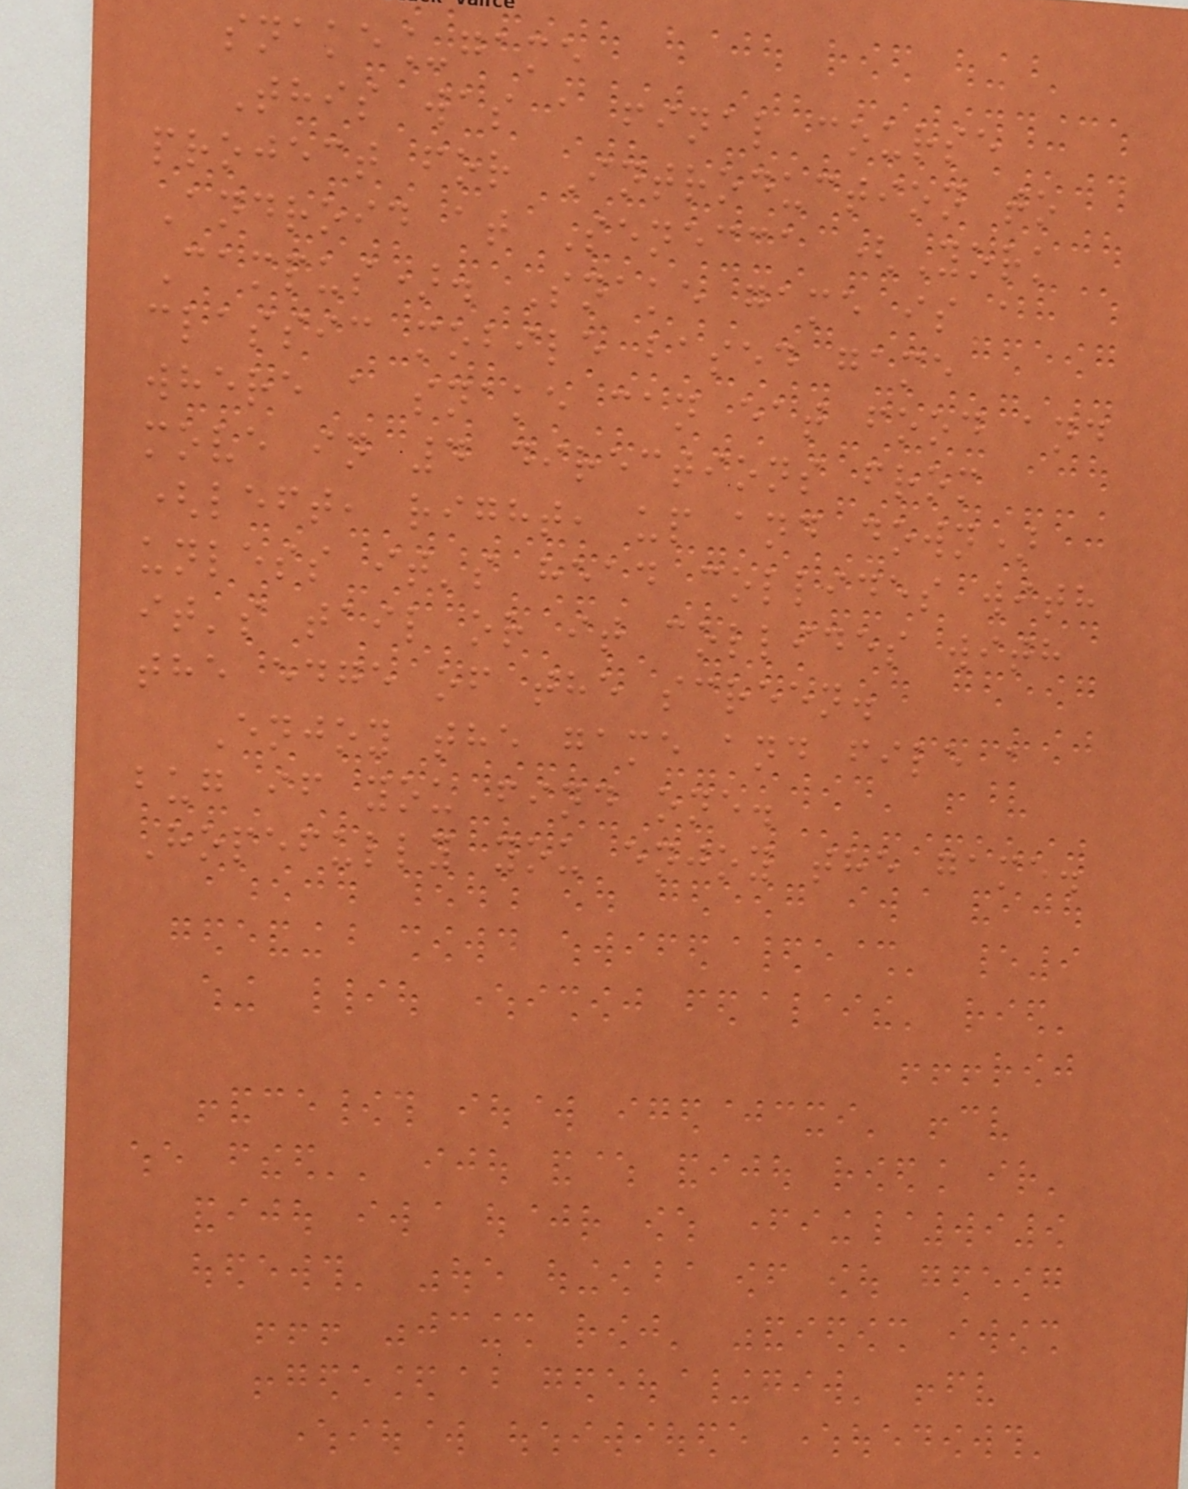snake_game
This was a final course
project for Introduction to
Android at Senecca (York
Campus). Snake game is a
classic mobile based game
where a snake can eat food and
move in 4 directions from
(left, right, up and down)
unless it's head collides with
it's tail or it collides with
the edge of the screen.
Enjoy the game and file a
bug if you find one.
Hopefully you enjoy the game.
